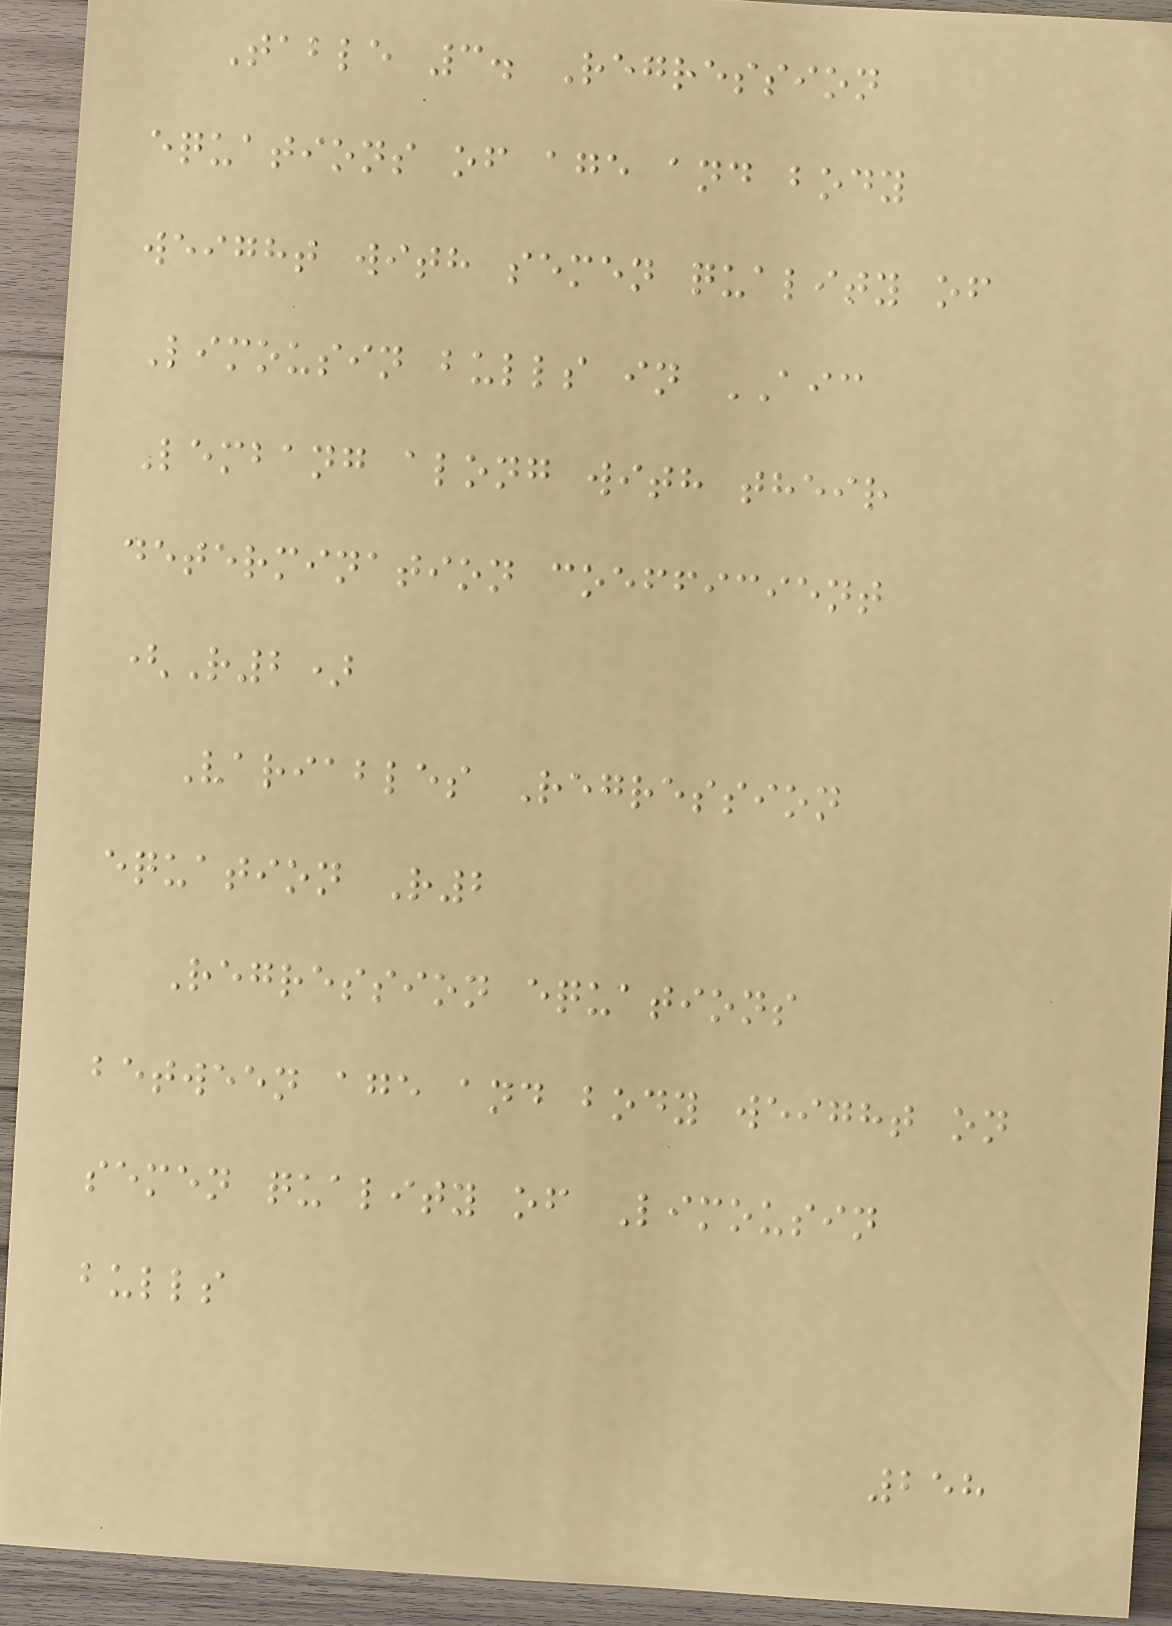Table 3. Regression
equations of age and body
weight with semen quality of
Limousin bulls in AIC
Lembang along with their
determination coefficient
(R2)
Variables Regression
equation R2
Regression equations
between age and body weight on
semen quality of Limousin
bulls
258
